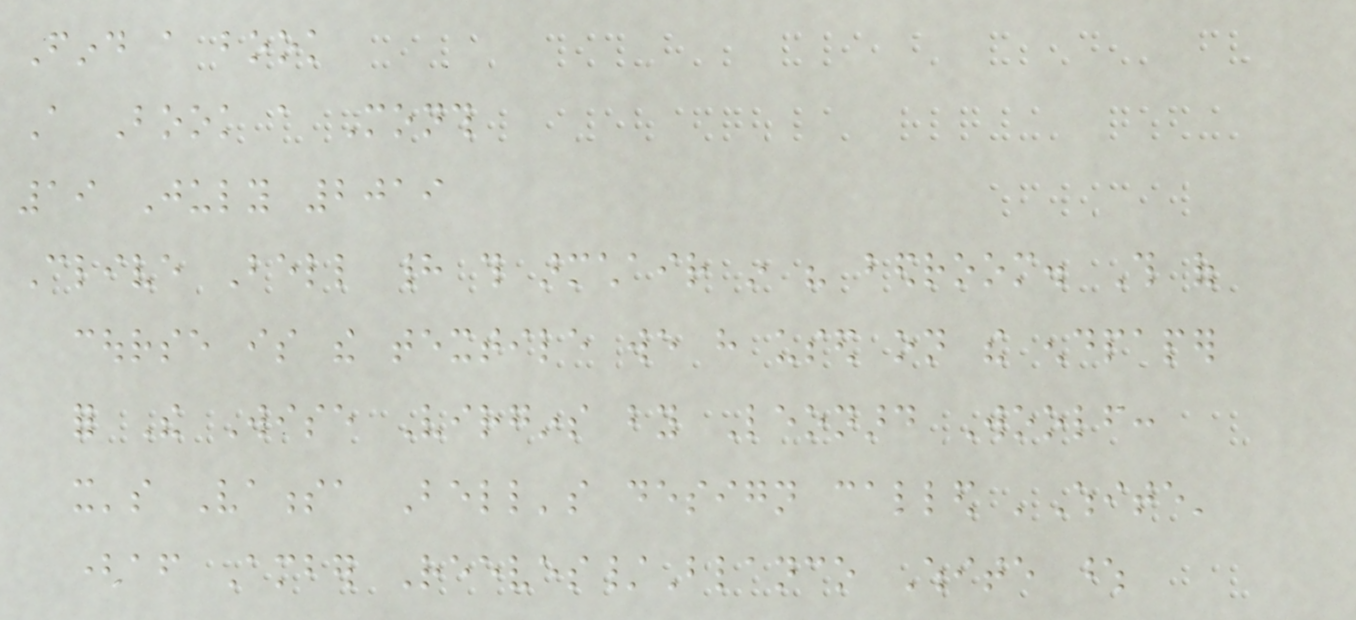Find a book
A Book a Month
19 July 2019
Clive Bell had this armchair in his bedroom. This of
course is the textile we have used on the endpaper
for The Wise Virgins by Leonard Woolf:
it's Vanessa Bell's design called 'White'
(after Amber Reeves/Blanco White whose
